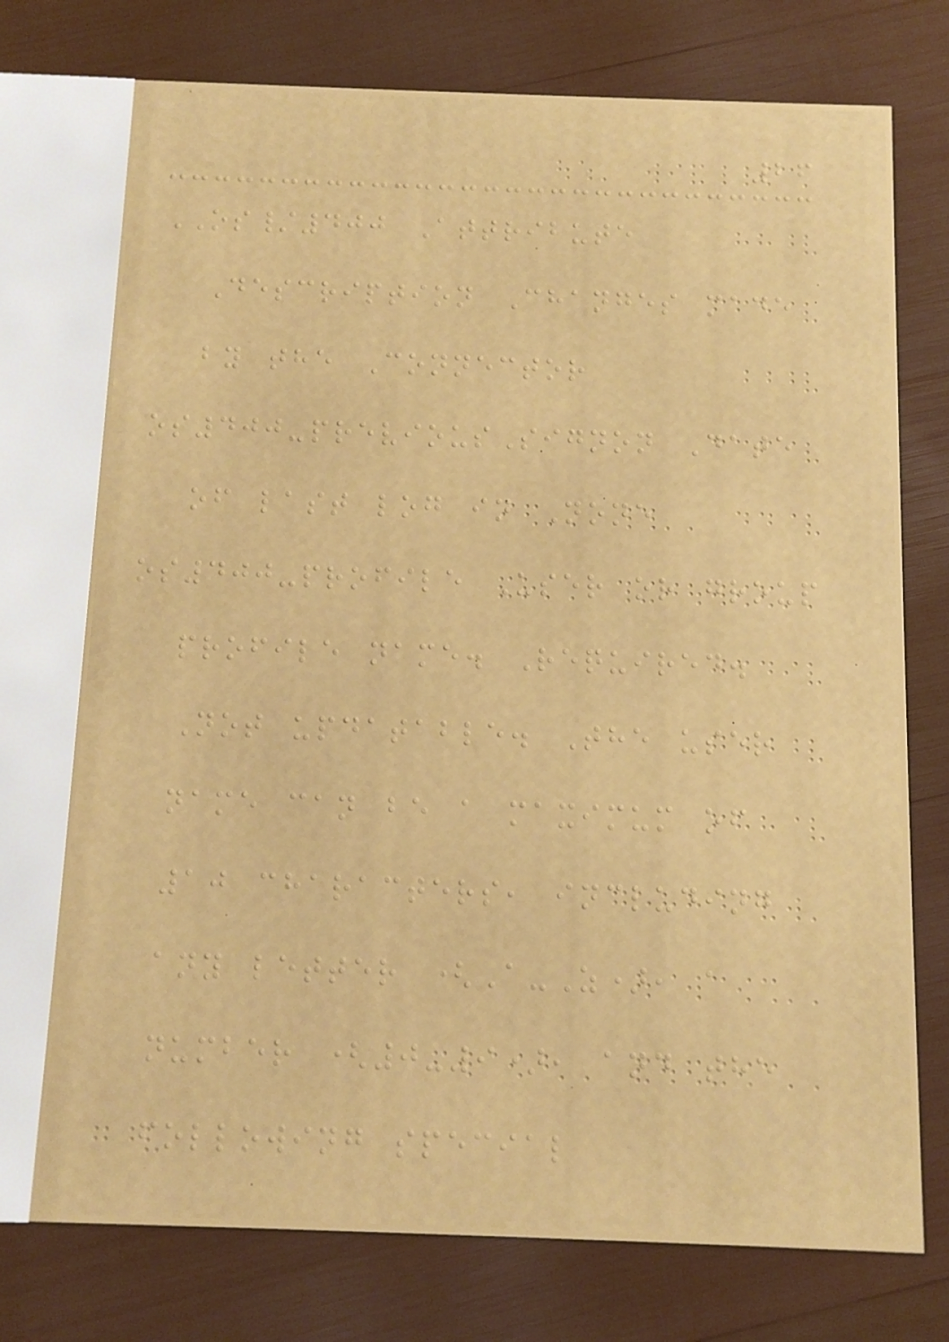26
OS/400 Attribute
Description Changes made
by the Connector
os400-previousSignon Date
of last log in None
os400-profile User or group
profile name. Required.
Not updatable. The user
name can be a maximum of
10 characters, including
any letter (A-Z), a
number (0-9), and the
following special
